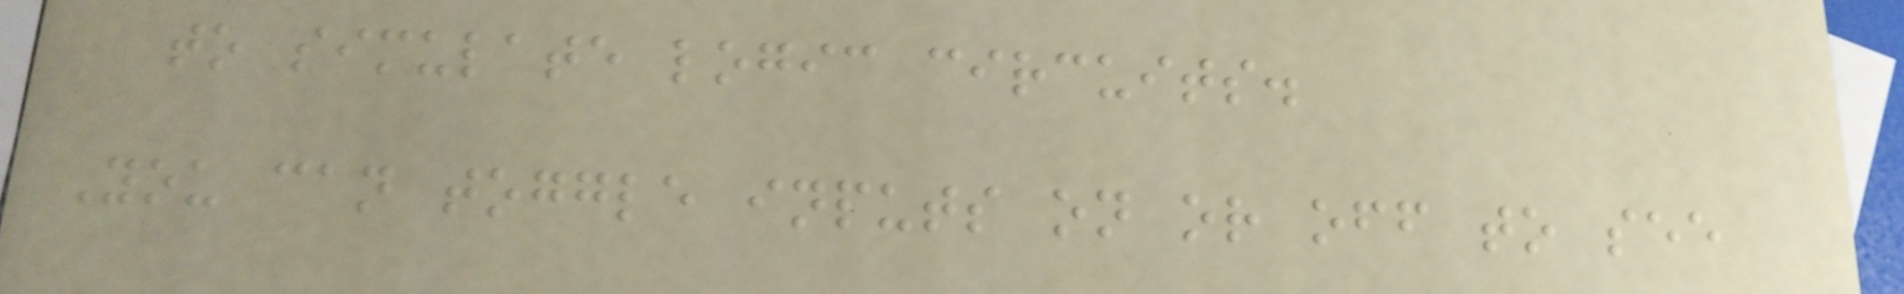to simulate logic circuits.
You can toggle inputs on or off to see
